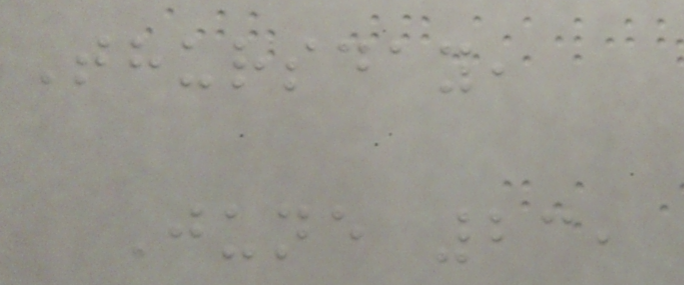Thursday,
June 23,
